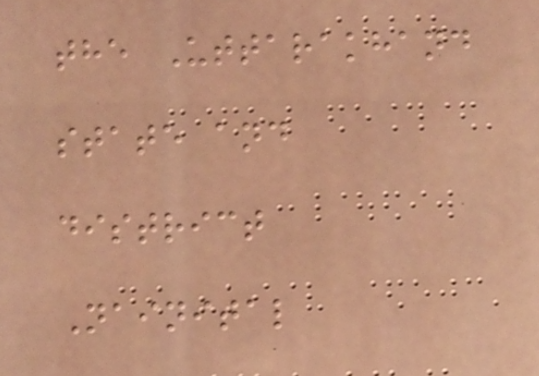the Uttarakhand
state and
district
Nainital
